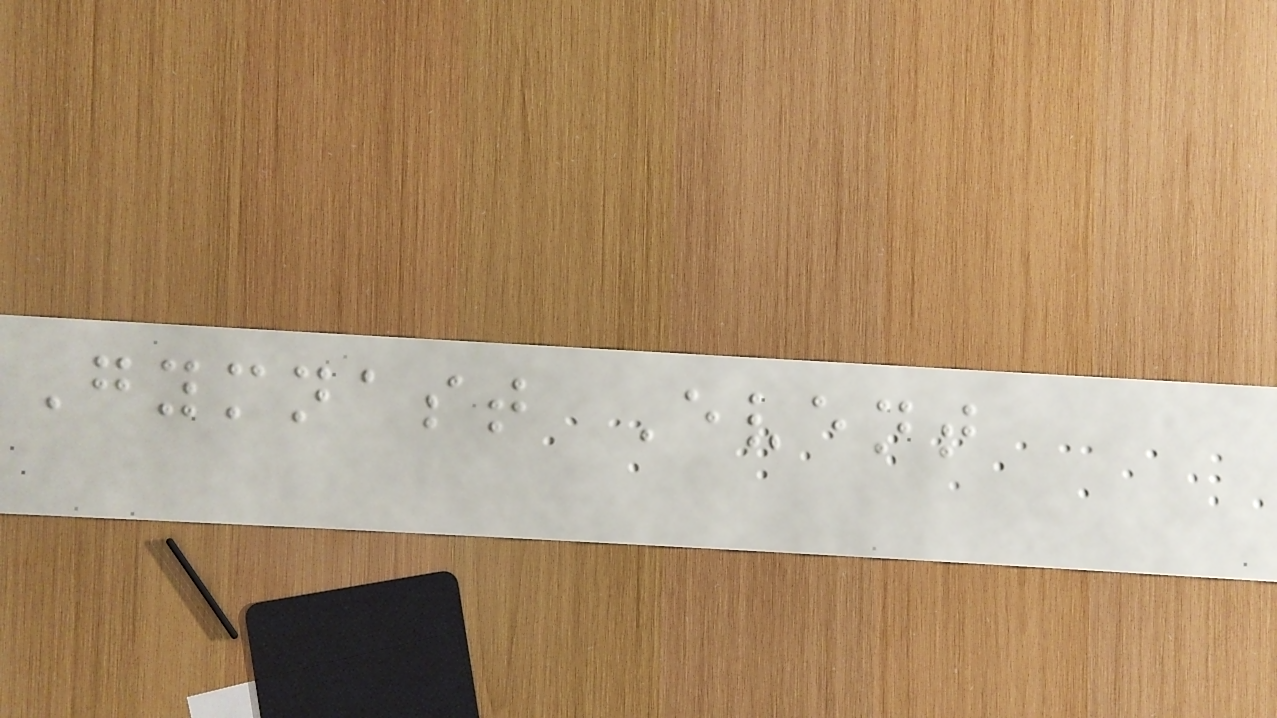Gymnast Event
